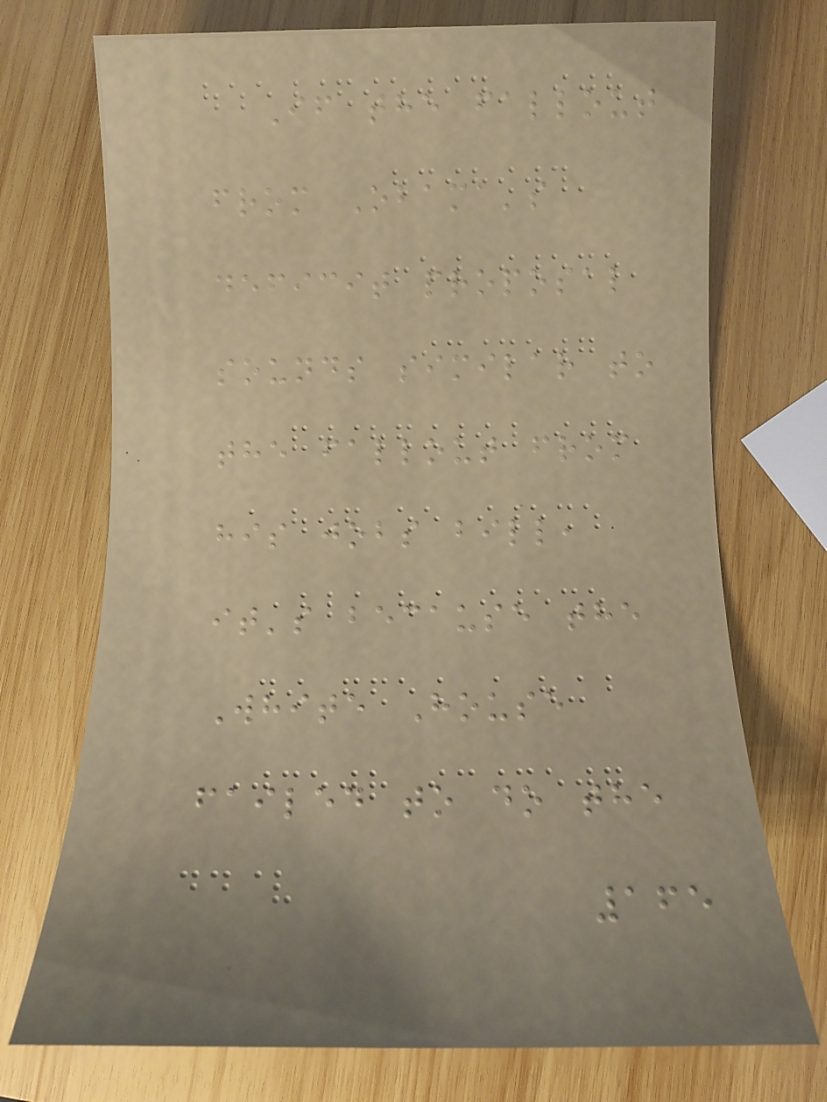If the fallout
from Obama's
deficit proposal
sounds similar to
the fallout from
his jobs bill,
it's because the
White House
failed to do the
165
